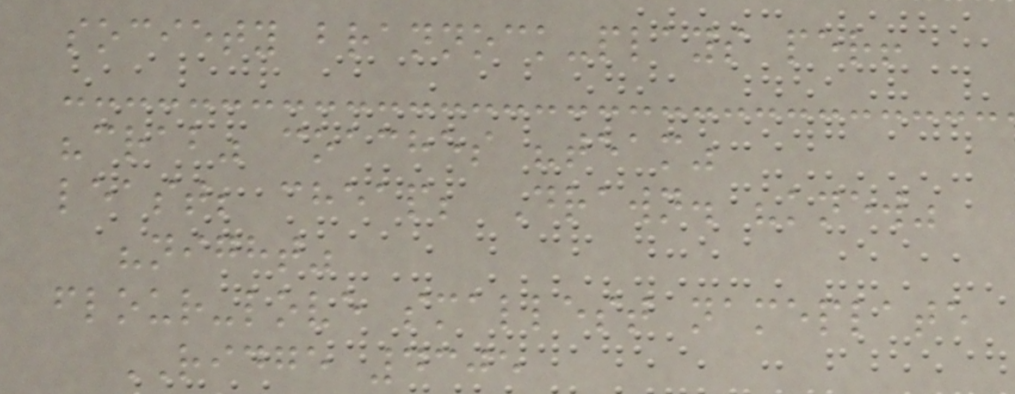society brannock-plays per!
"crab" coaches "team"
least; cheap; Drawn. "knew"
"night"
flour-love smallest nameplate
RIDGE 4305
